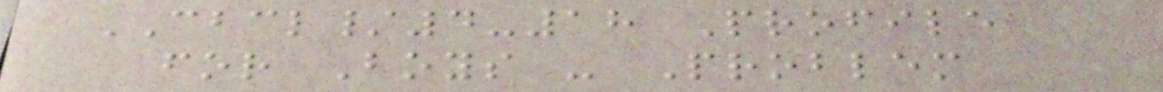CBCL/4-18 Profile
for Boys - Problem
